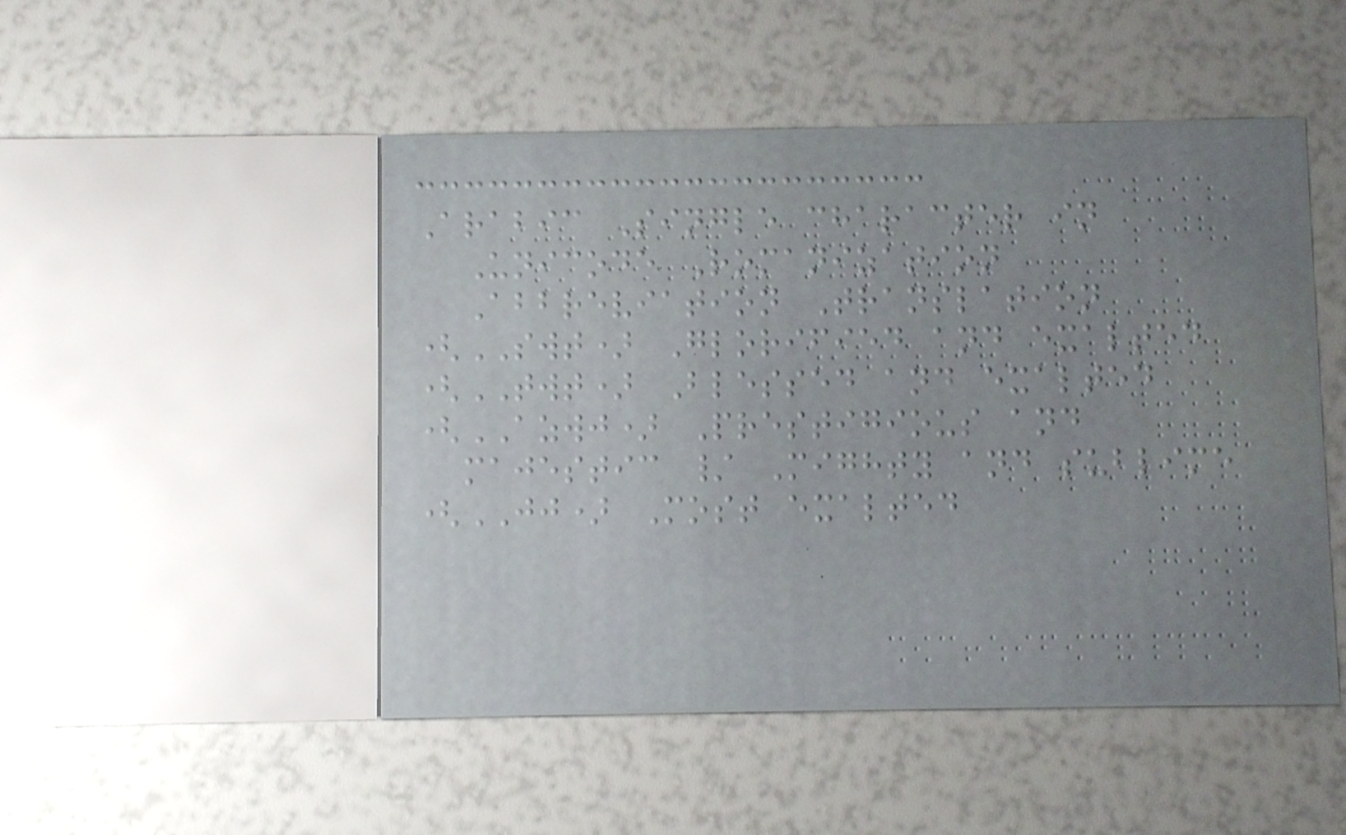Arabic Single character in
Unicode Romanization
Abbreviation Translation
(SWT) Glorified and exalted
(TWT) Blessed and exalted
(AZWJ) Prestigious and
majestic / Mighty and sublime
(JJ) Most exalted
